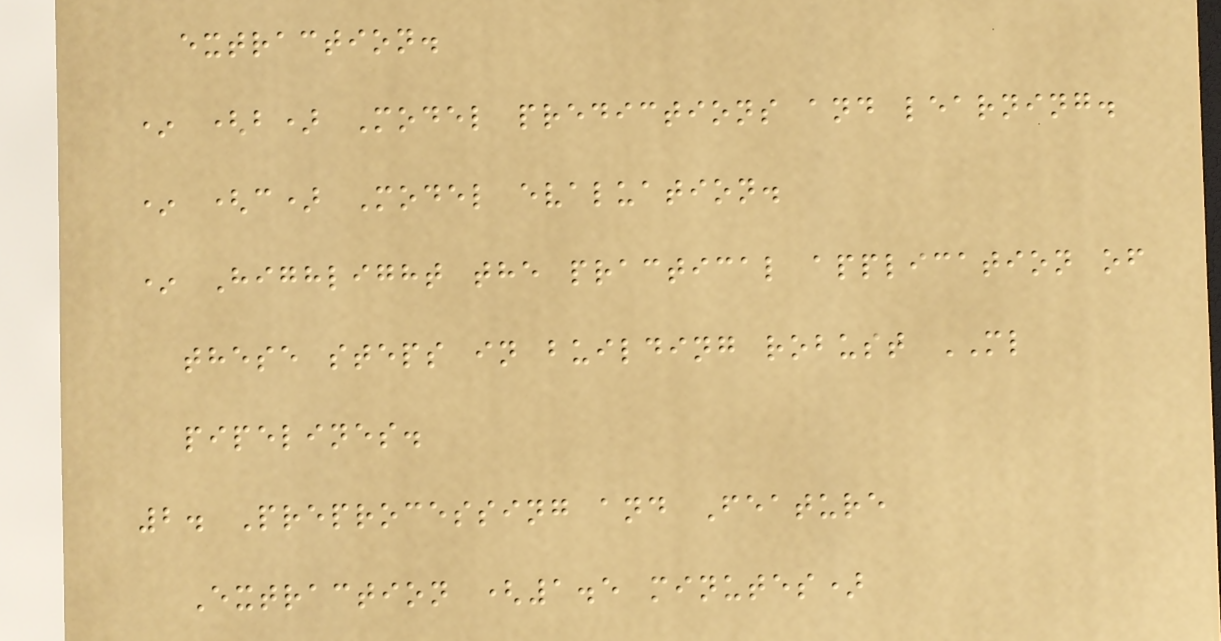extraction.
* (b) Model predictions and learning.
* (c) Model evaluation.
* Highlight the practical application of
these steps in building robust ML
pipelines.
2. Preprocessing and Feature
Extraction (1.5 minutes)
